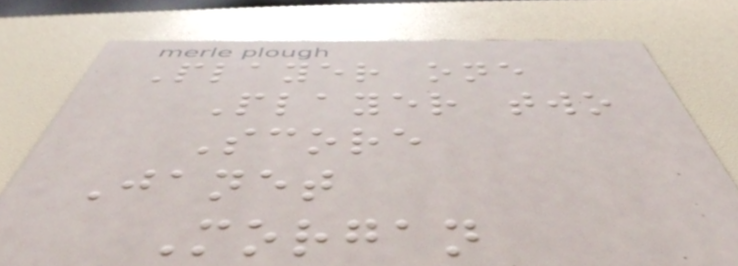Player one
Player two
Score
Janet
Morgan
